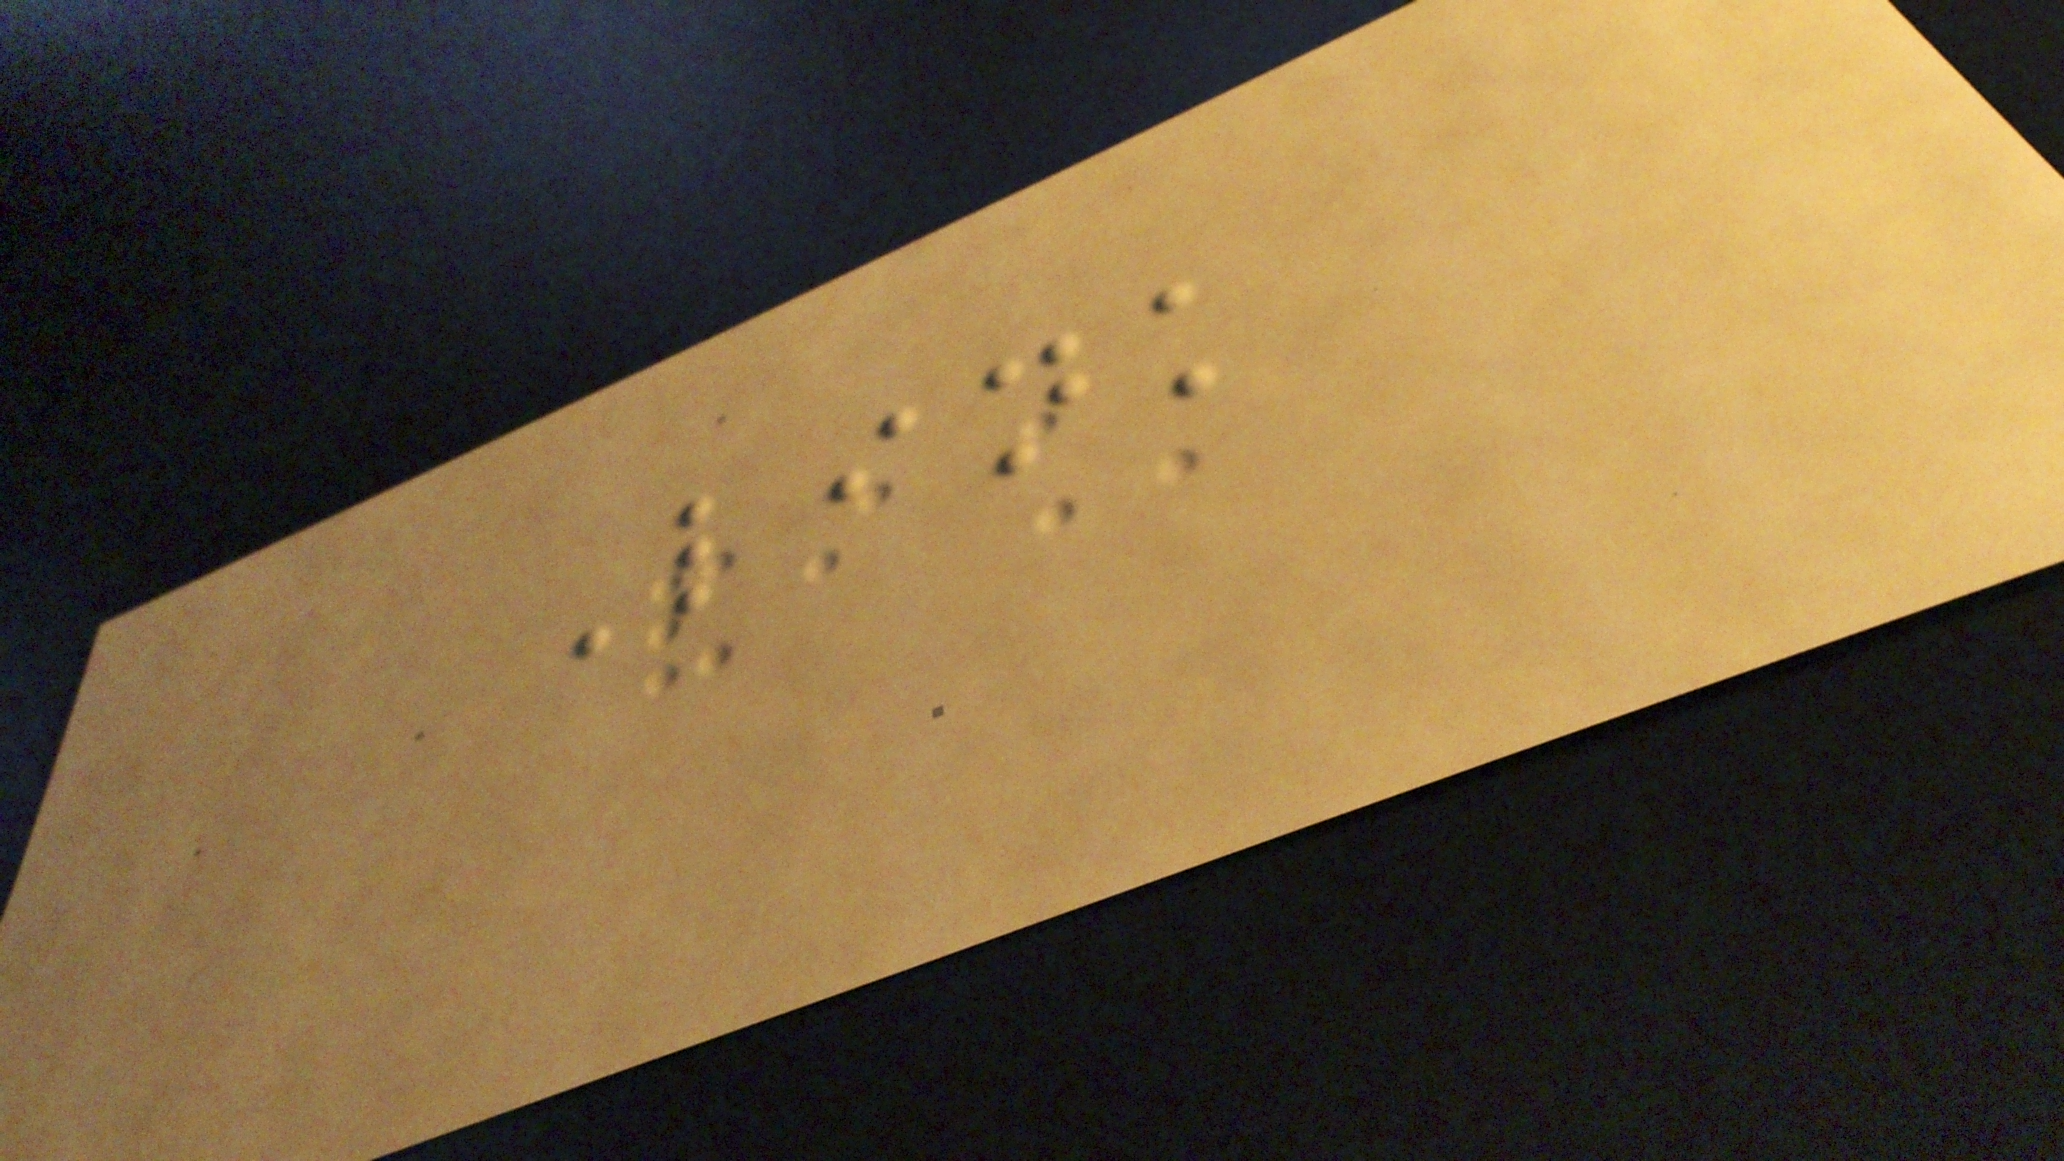Link
